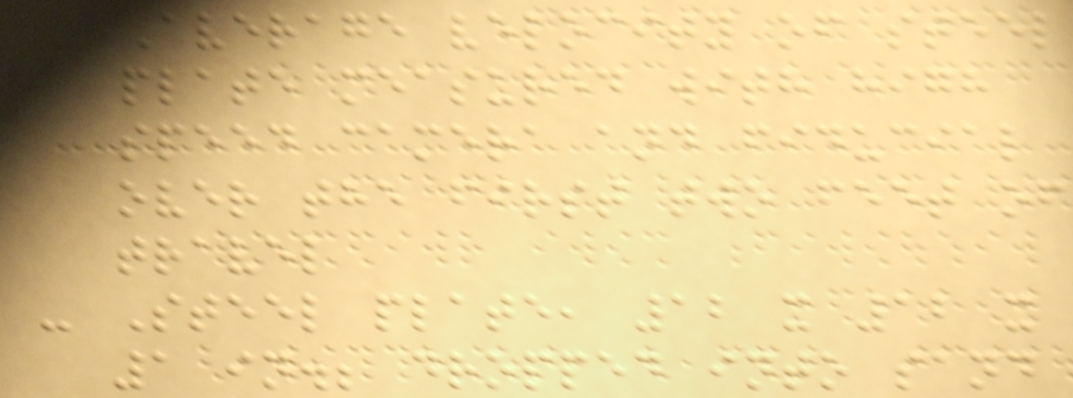- Average velocity of steel
plate measured with high
speed camera and fiducial
over the first two feet of
travel
- Steel plate, 12 x 12 x
1 in.; dropped into sand
